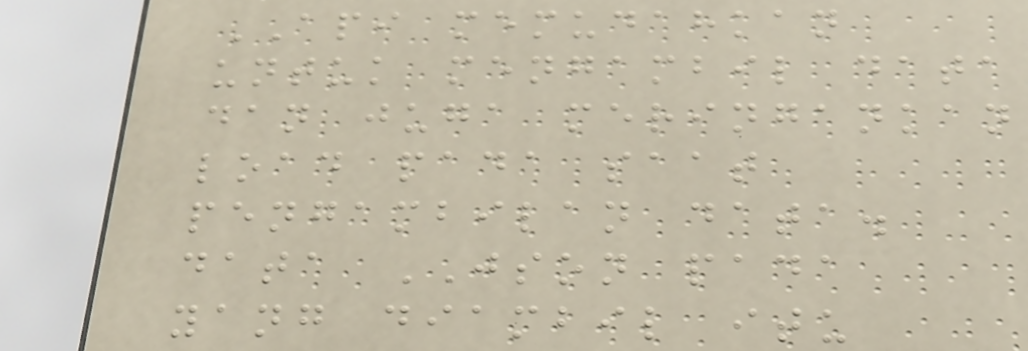API memudahkan
untuk mengambil data
dan juga meringankan
load pada saat
pengambilan data.
data JSON pada
yang diambil itu
